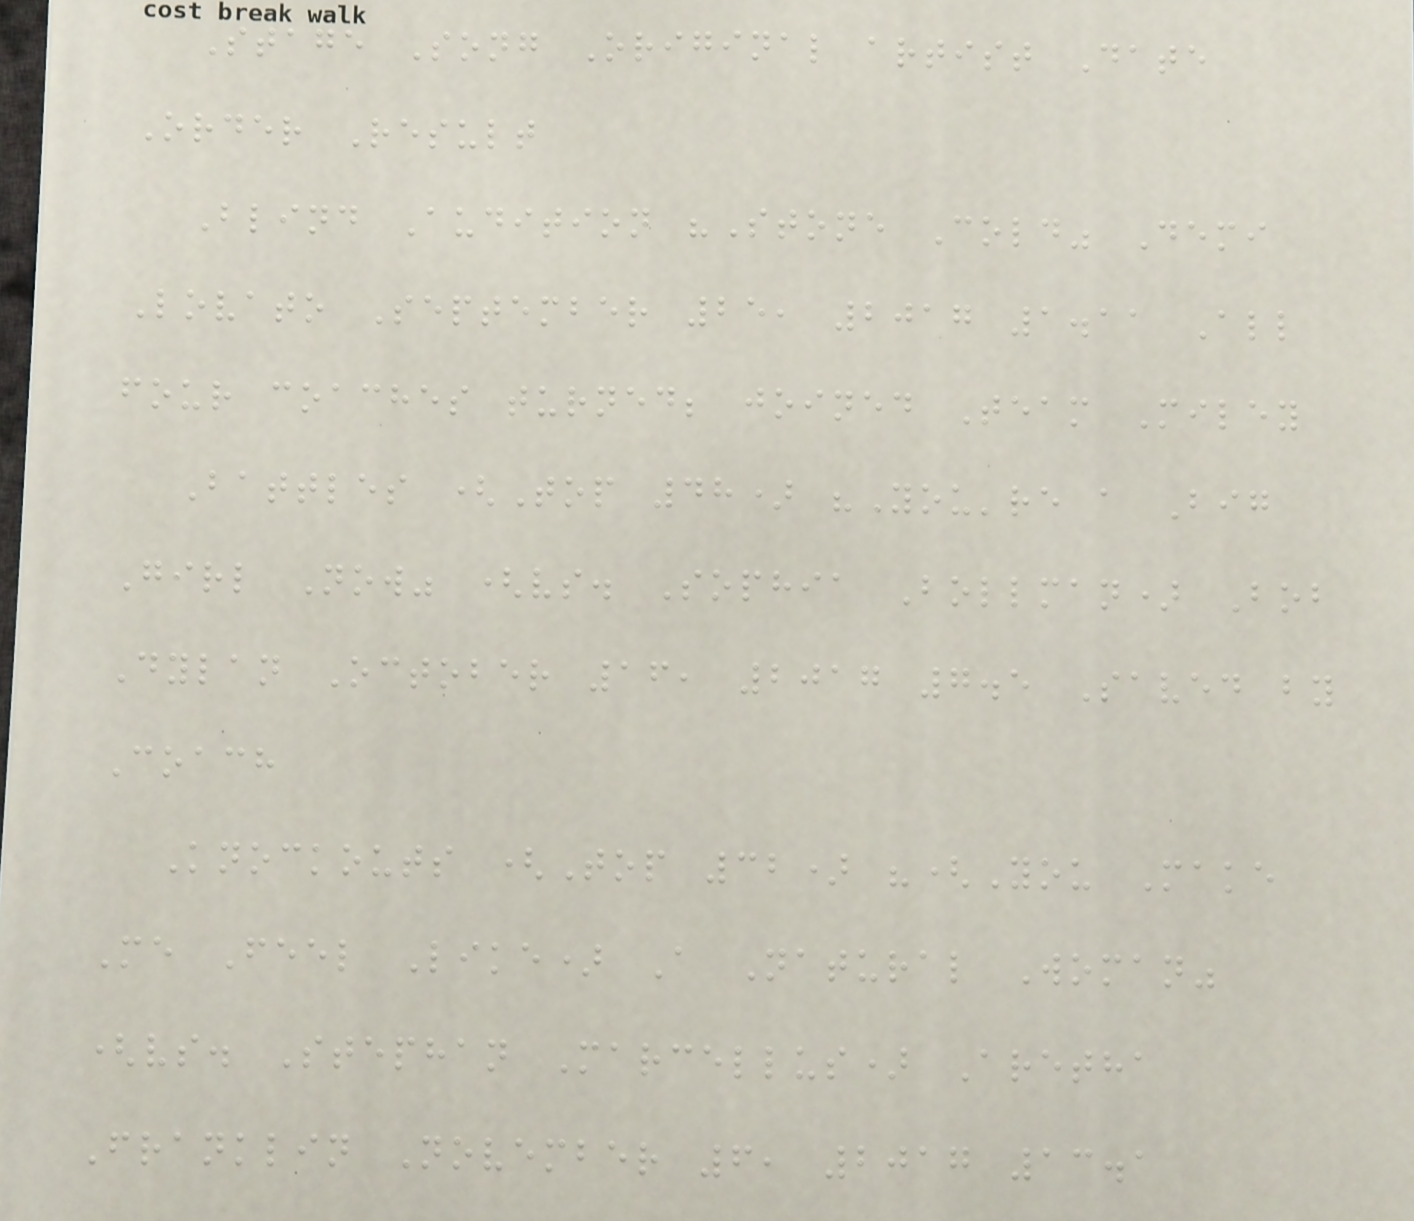Stage Song Original artist Date
Order Result
Blind Audition "Stone Cold" Demi
Lovato September 25, 2017 1.11 All
four coaches turned; joined Team Miley
Battles (Top 48) "You're a Big
Girl Now" (vs. Sophia Bollman) Bob
Dylan October 16, 2017 7.5 Saved by
Coach
Knockouts (Top 32) "(You Make
Me Feel Like) A Natural Woman"
(vs. Stephan Marcellus) Aretha
Franklin November 6, 2017 13.1
